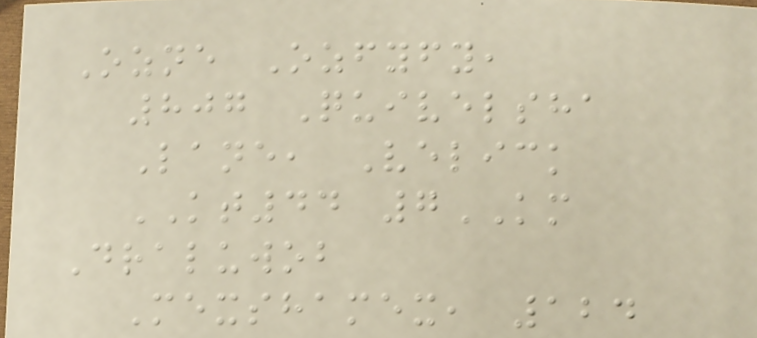Ozne Ozfyfy,
807 Quivelsha
Lane, Velick
KT44 7KM
Draluwob
Mexshamex, 124
